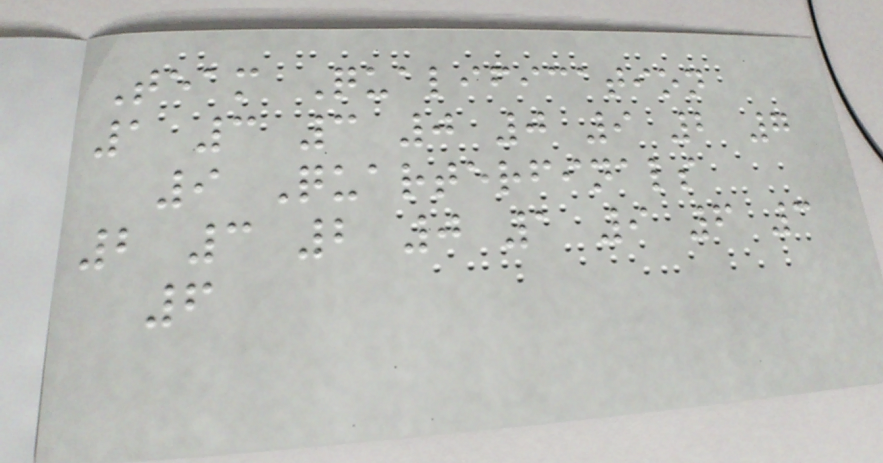Team Qualification
1 3 3 0 0 9 2 7
9 Quarterfinals
2 3 2 0 1 9 6 3
6
